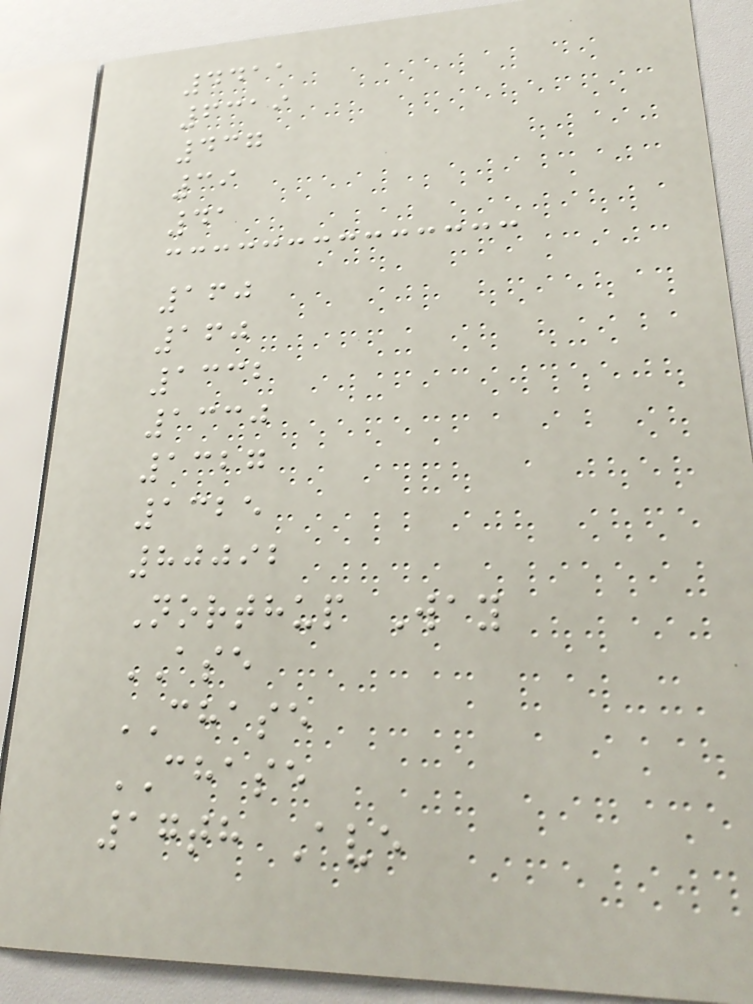4411
6319
437
39
41
160
160
1332
1330
1327
1325
80092
Northup Way
ASE
CHASE
CHASE
17th Ave
